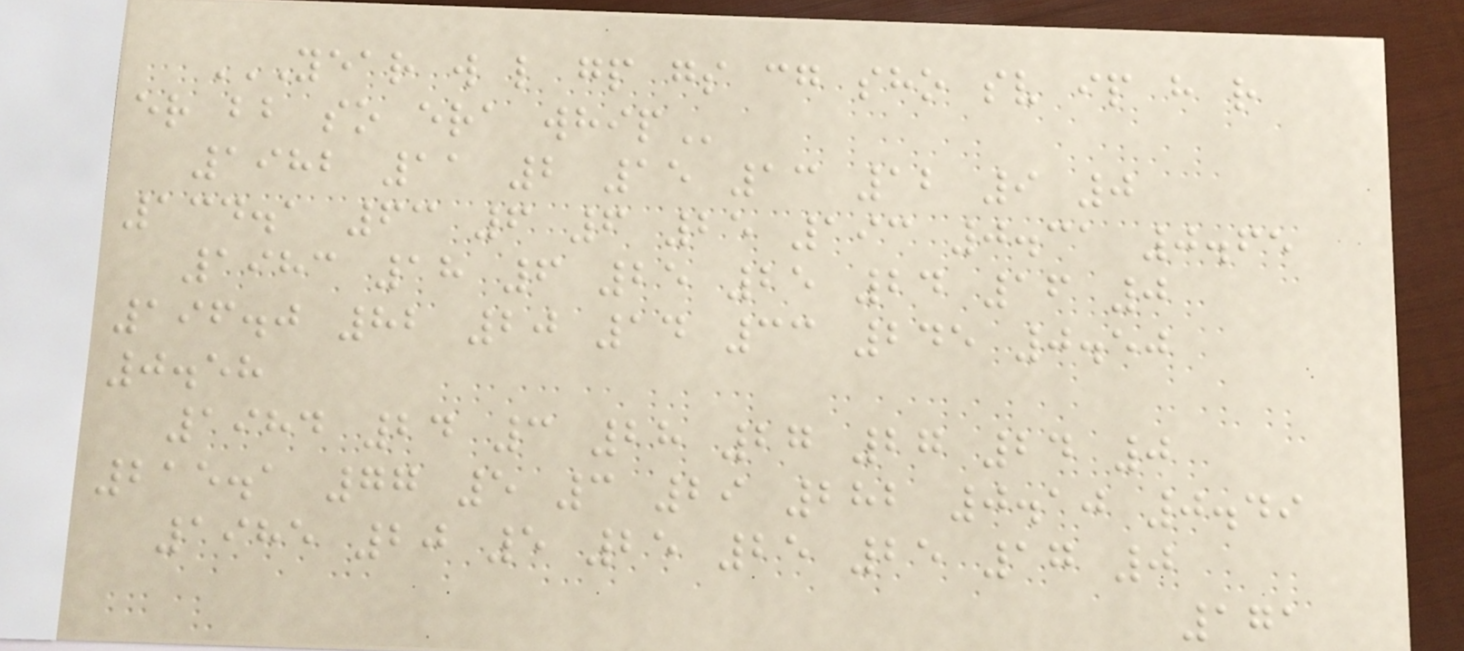YEAR W L GP GS CG SHO SV IP H R
ER BB SO ERA WHIP
1982 11 2 15 13 12 9 0
134.1 63 6 6 25 193 0.31 0.65
1983 18 6 25 25 24 16 0
196.0 82 20 14 33 245 0.50
0.58
1984 24 3 28 27 27 24 0
215.1 77 5 3 29 282 0.10 0.49
1985 20 5 25 25 25 17 0
171
